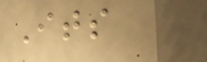Its
